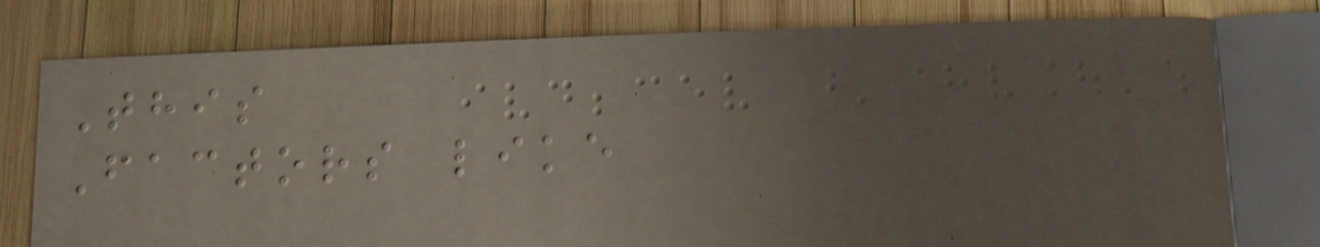This
Factors like
